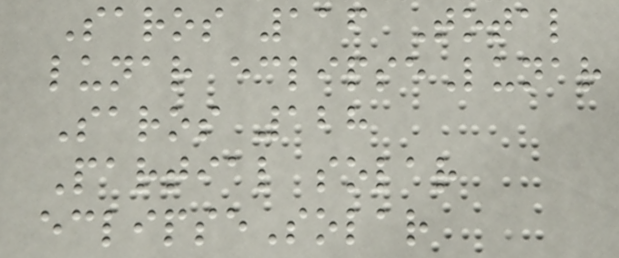Saros 116 Total
lunar eclipseLunar
Saros 128
Partial solar
eclipseSolar
